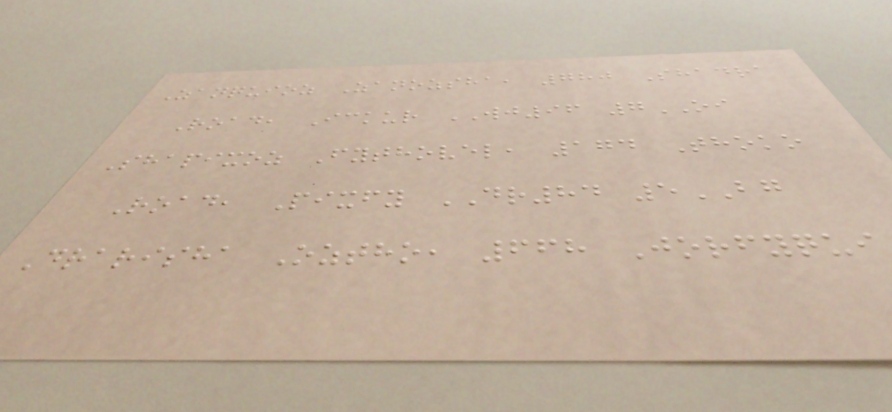Zanquioz Zanozsha, 780 Shadra
Road, Ickur WJ96 7OI
Shapixoz Fythovel, 174 Thoko
Road, Pixfy DR84 5BG
Drarisha Oztho, 668 Jorfyqui
